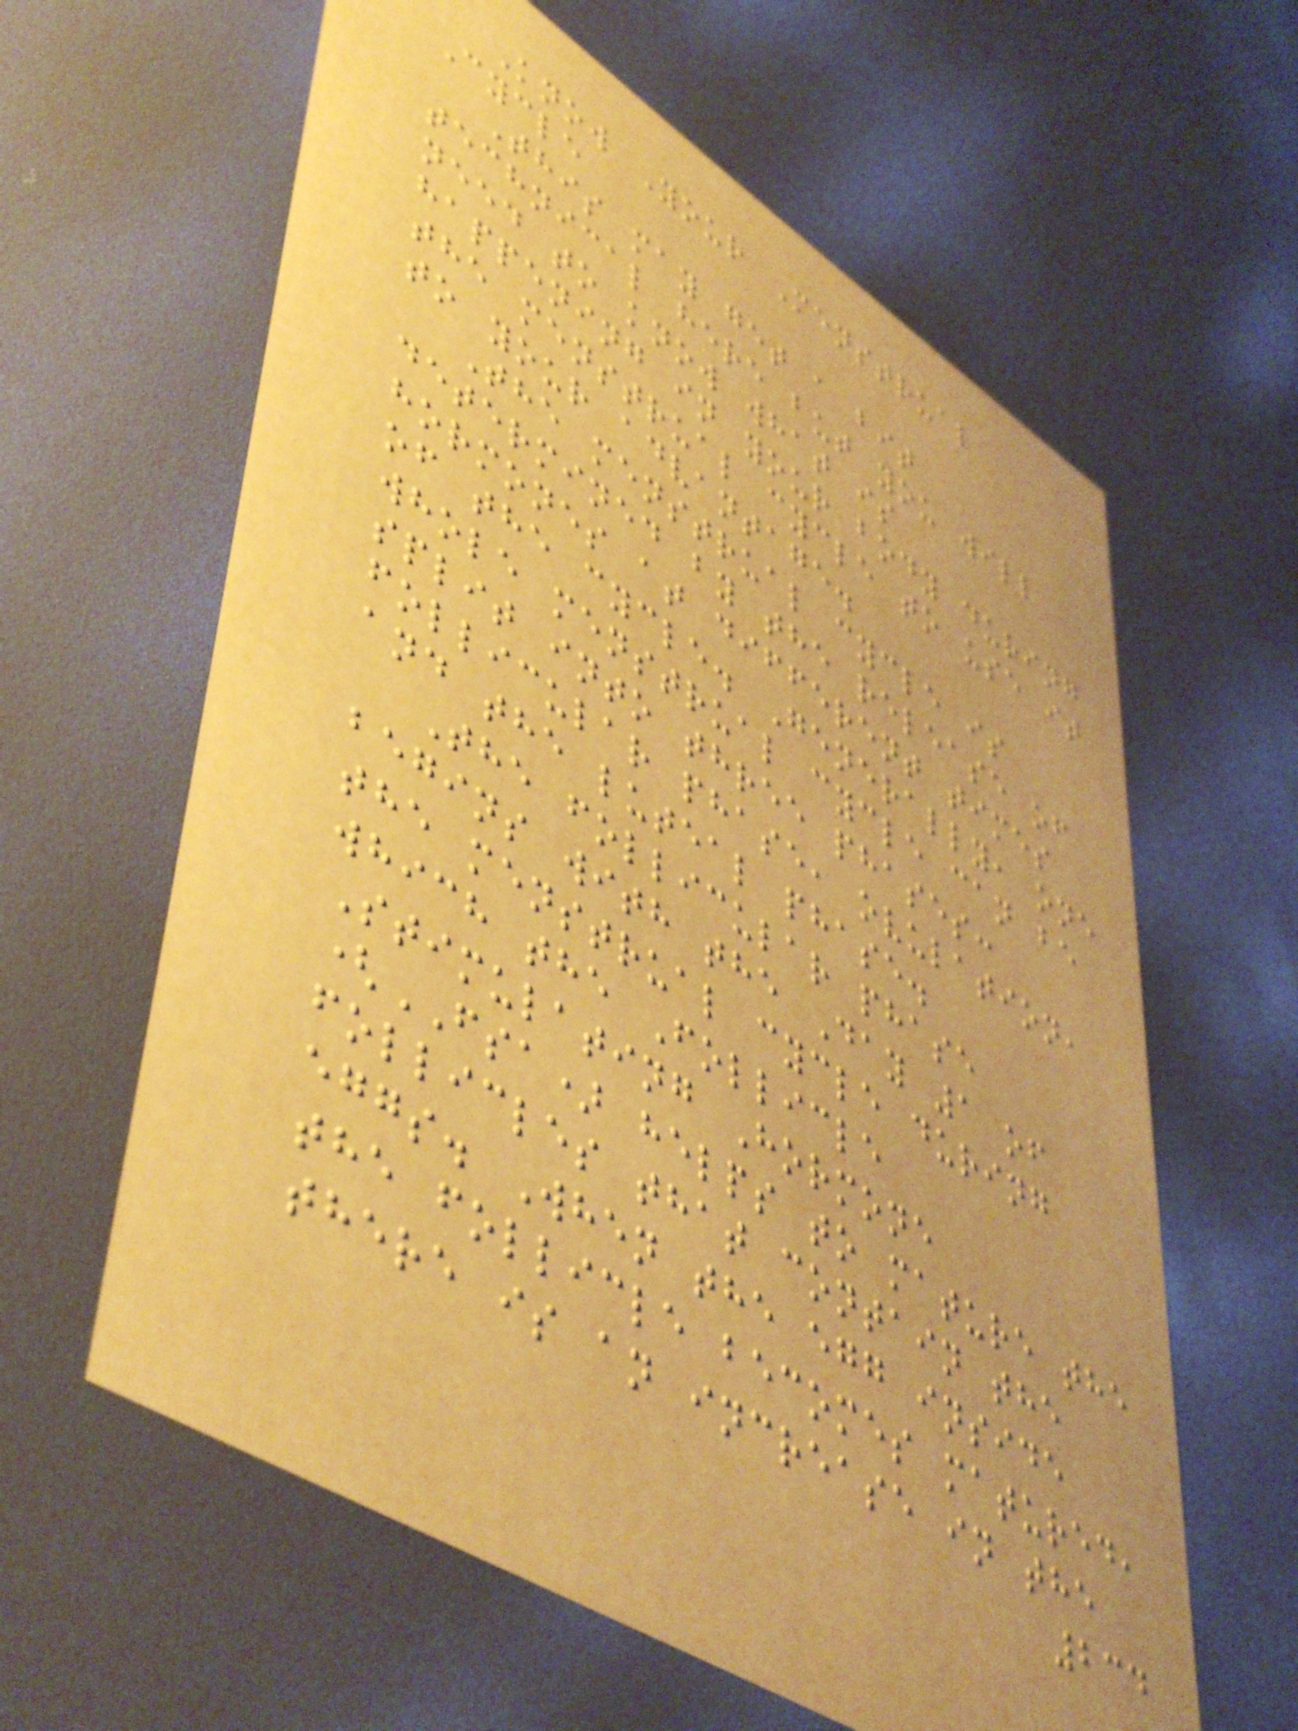Know Your Menstrual
Cycle
This may get a bit
technical here but you will
need to know what is
happening in your body during
the menstrual cycle to use it
to your advantage.
The menstrual cycle is
determined by the release of
hormones at different times
of the cycle. Generally, one
whole menstrual cycle can be
split into three phases:
follicular phase, ovulation,
and the luteal phase.
The follicular phase
begins with the Day 1 of
the menstrual cycle during
which the Follicle
Stimulating Hormone
(FSA) helps to mature the
follicles that contain the
eggs. When the egg inside
the follicle becomes matured,
there is an increase in the
234
